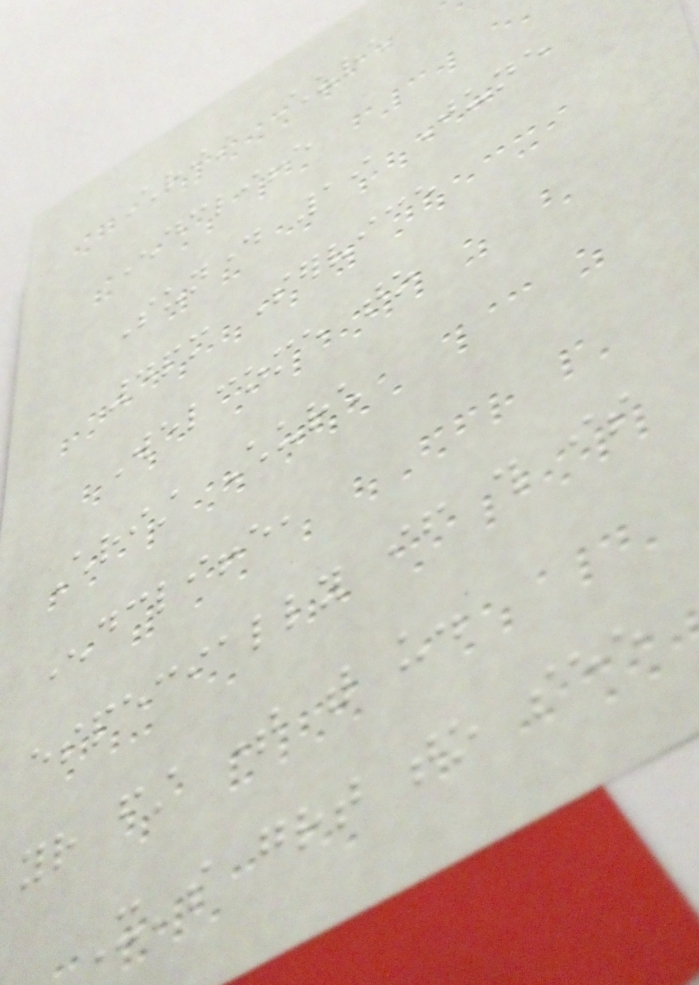Christ Church
Endcliffe
Sunday 19 June
4pm Service
Welcome to
Christ Church
Endcliffe,
especially if this is
your first time with us.
It's great to see
